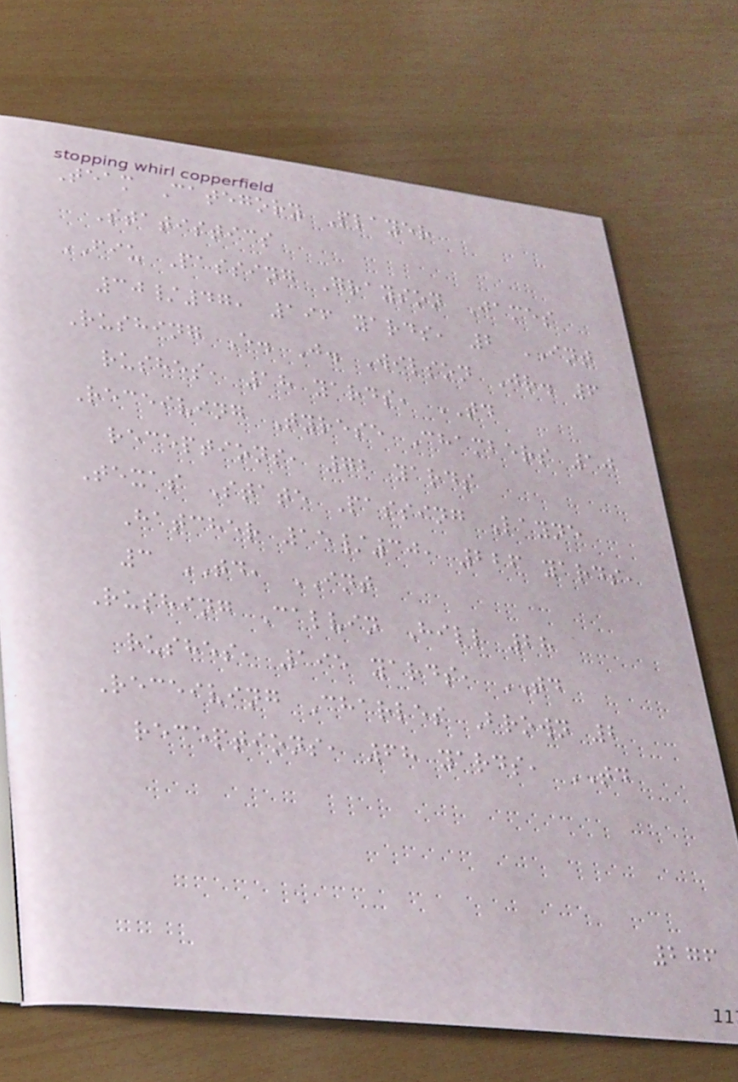Team Category Player
Statistics
FIU Passing Grayson James
30/47, 196 yards, 2 INT
Rushing E. J. Wilson Jr. 6
rushes, 18 yards, TD
Receiving Tyrese Chambers 10
receptions, 72 yards
Texas State Passing Layne
Hatcher 15/30, 226 yards,
3 TD, INT
Rushing Calvin Hill 28
rushes, 195 yards, TD
Receiving Charles Brown 2
receptions, 68 yards, TD
276
